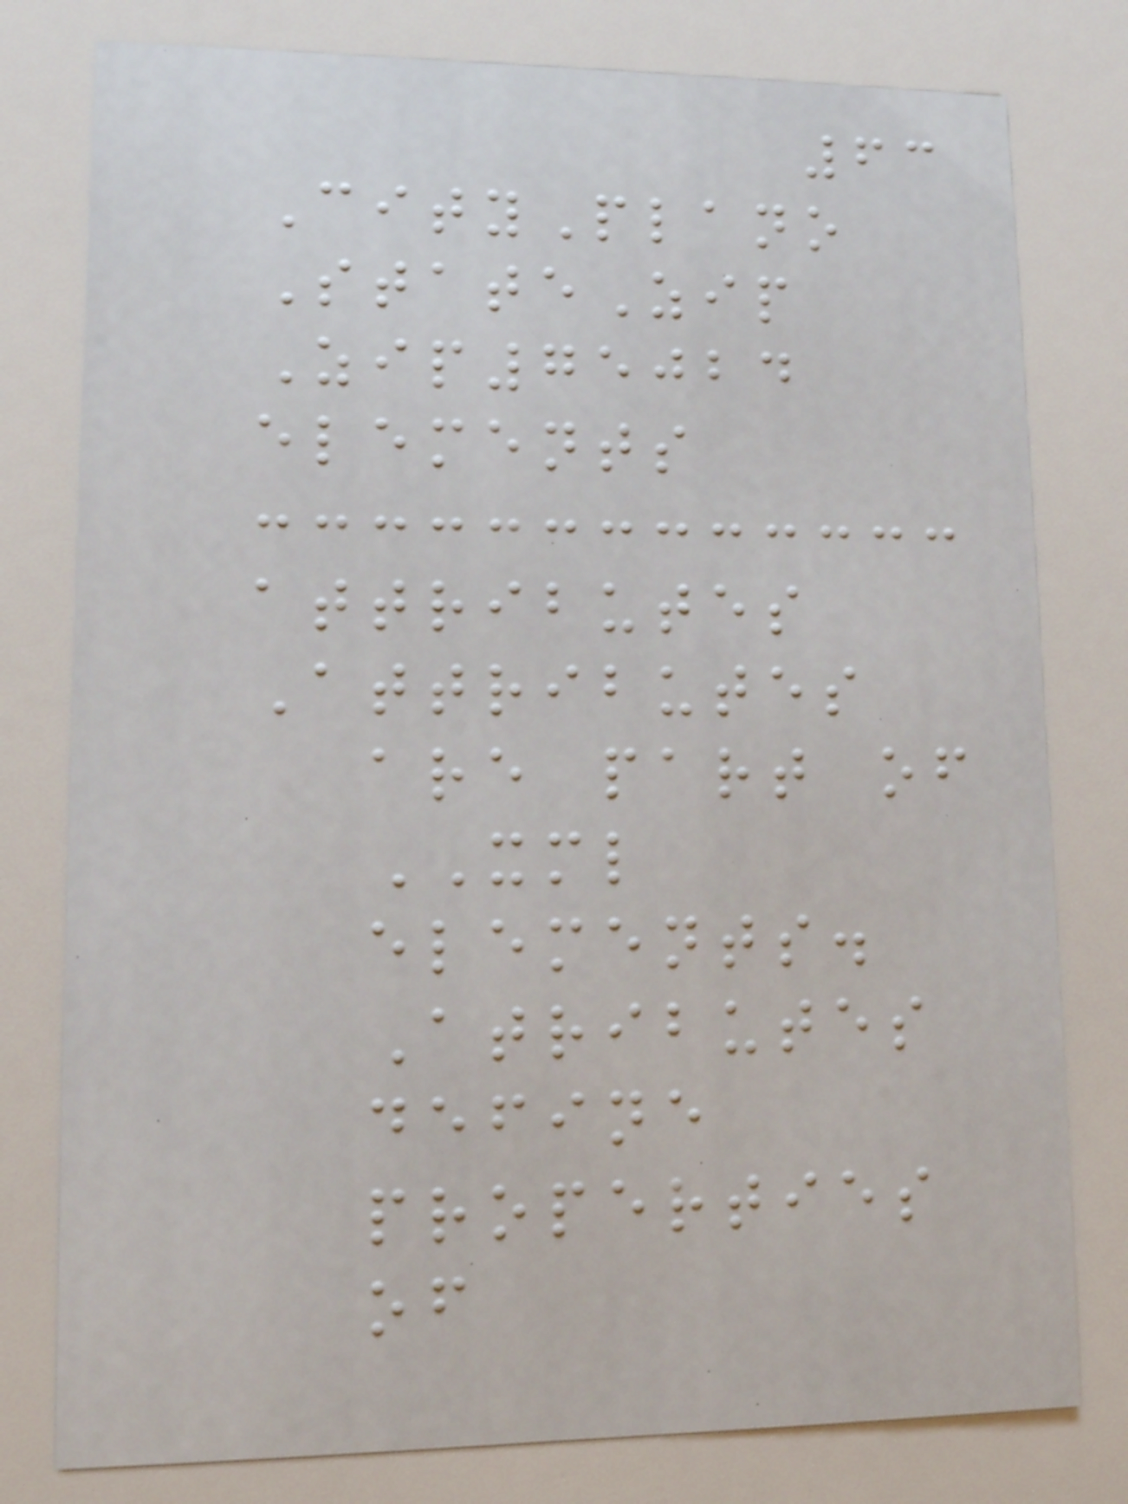63
CityPlano
StateZip
Zip75024
elements
attributes
Attributes
are part of
XML
elements.
Atributes
define
properties
of
